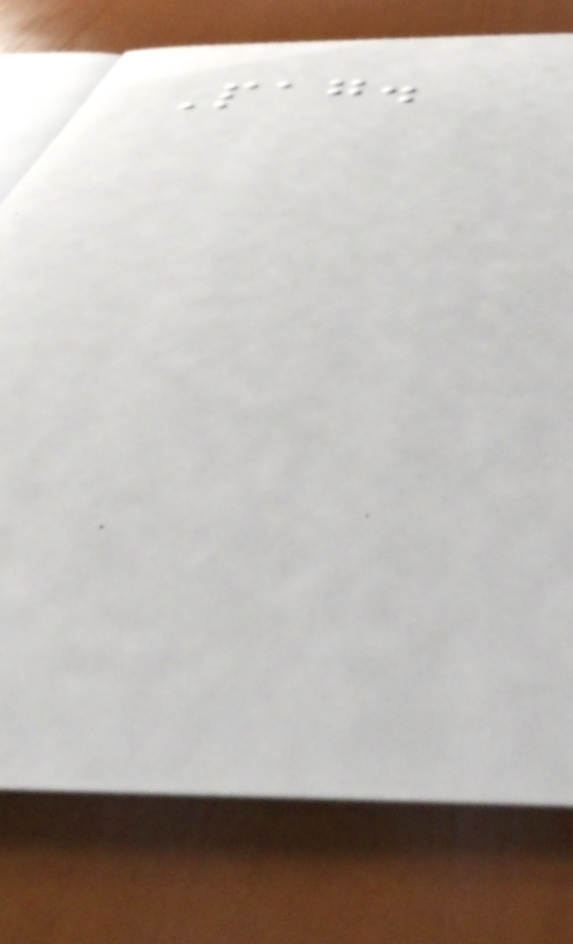Pag.
